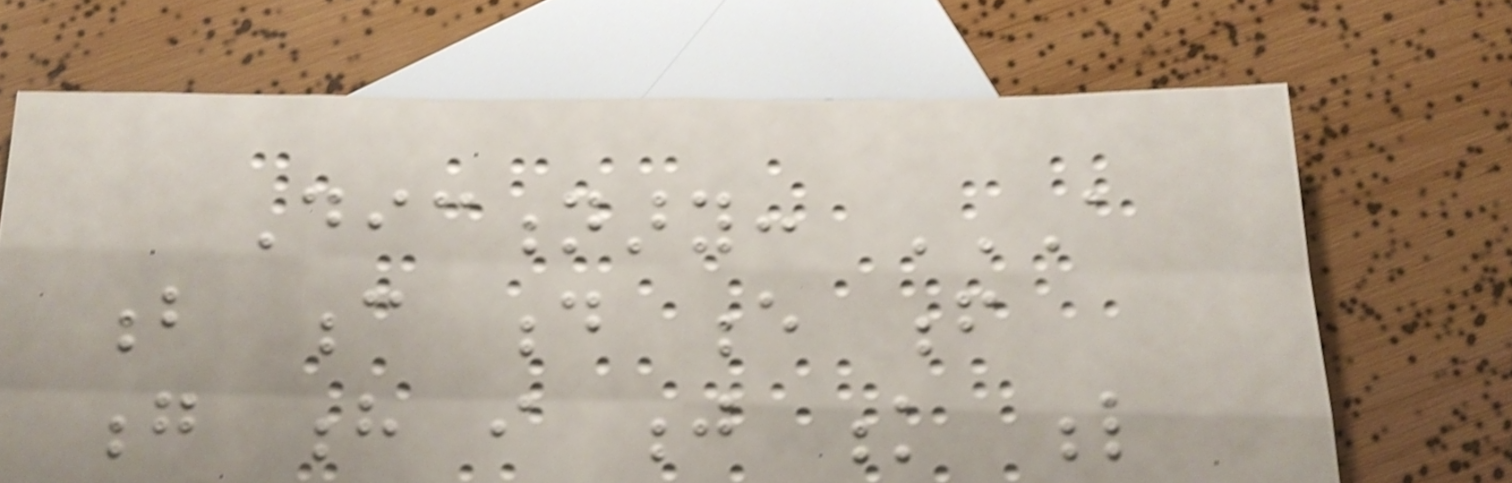Dictionary: A
B C D E F
G H I J K L
